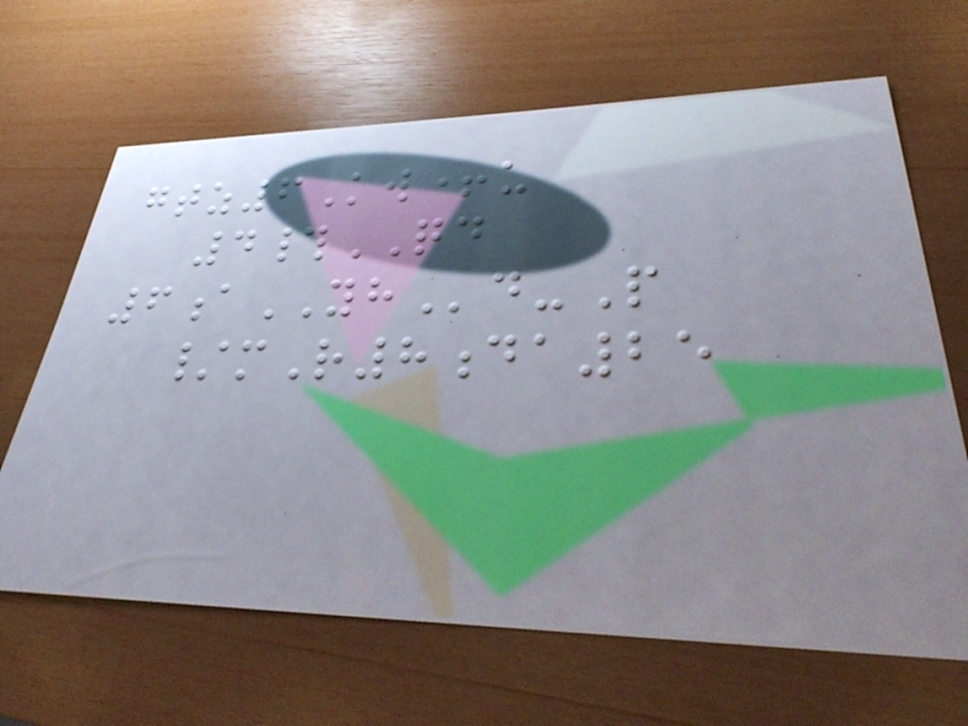gtz6Kw+u
4#QD
6aYHd-P
/mR8da25
